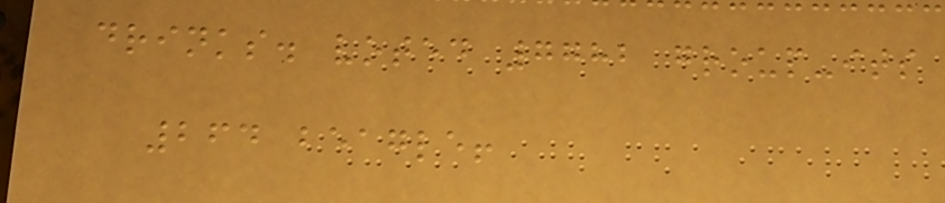drinks. voted 7782 group-its
264 beagle!
